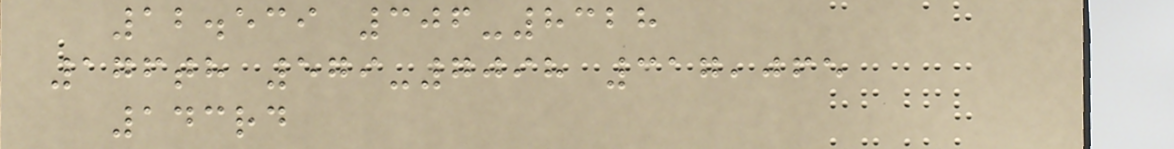12.539 306-8328
176th 579-7098 317,065
143rd
